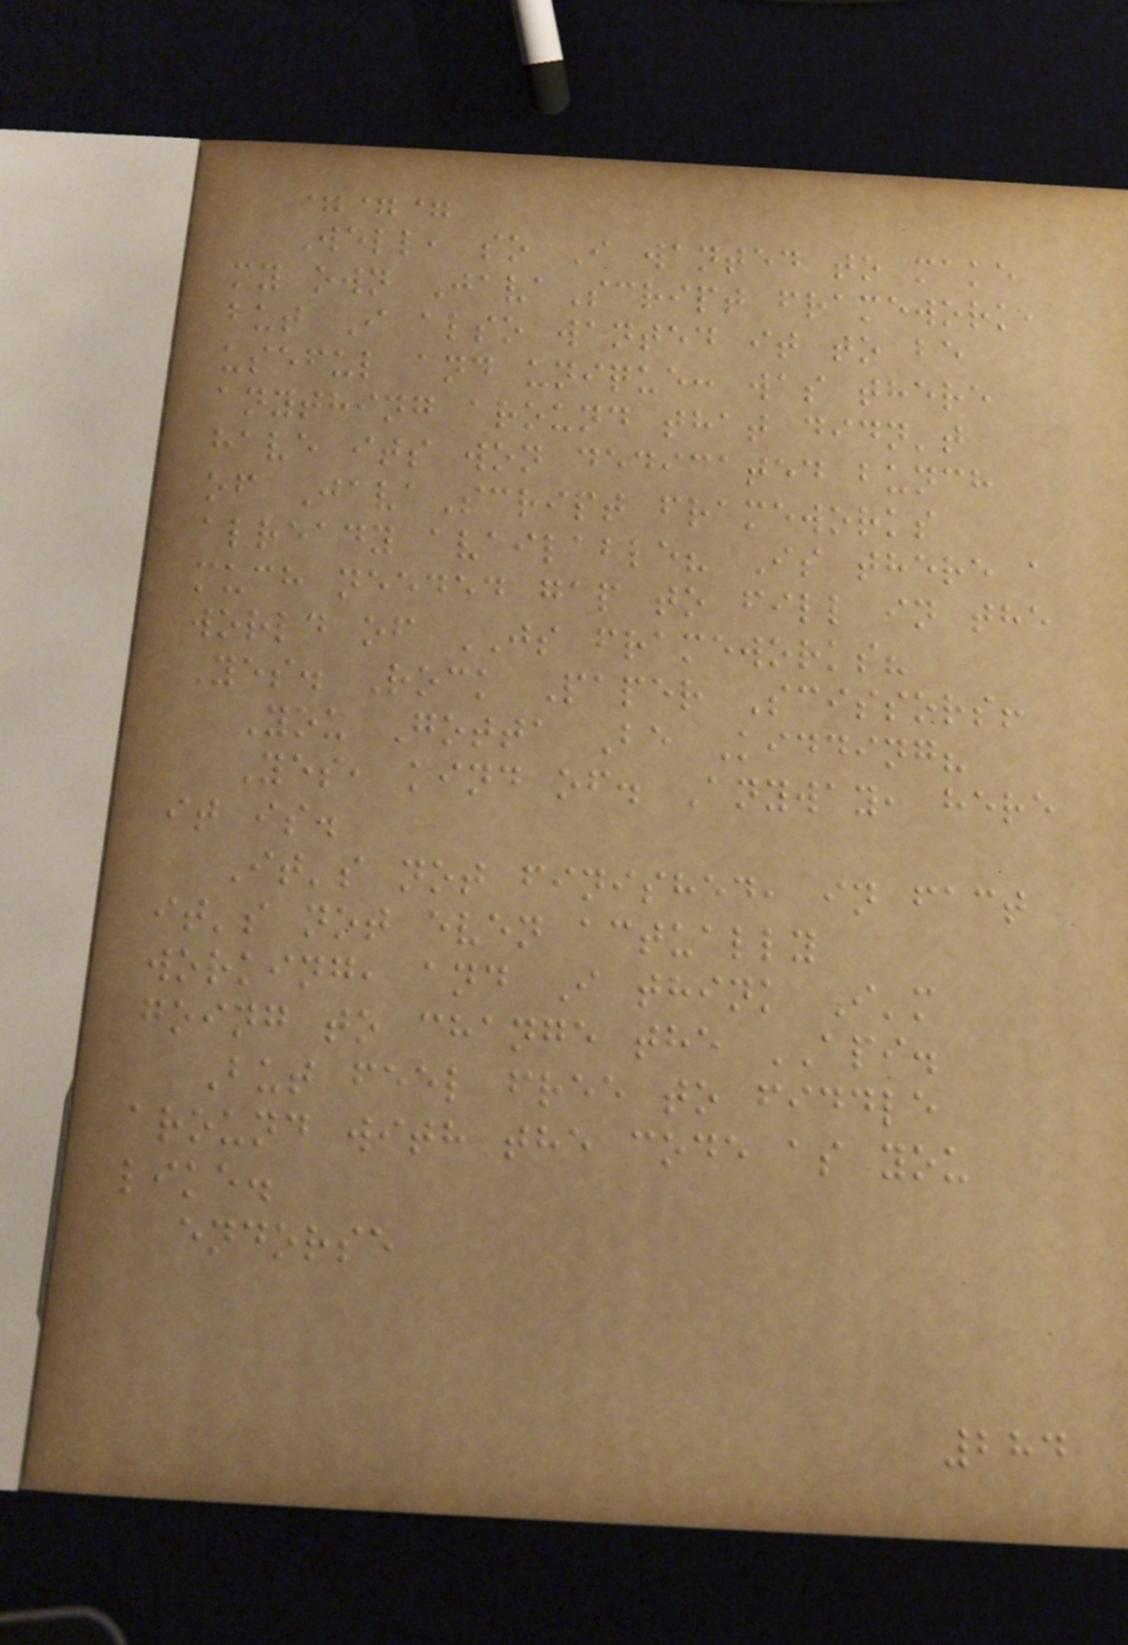===
Well, so I wanted to make
my own JavaScript framework,
but I also wanted it to be
useful and unique: was there
anything around that didn't
have its won dedicated bunch
of JavaScript frameworks
already available? Is there a
much needed gap to fill in the
world of JS frameworks?
Yes. Rock Paper Scissors!
You Gotta Be Kidding?
Yes, kind of. Anyway, here
it is.
It's not finished, in fact
it's not even actually
working, and I think I'm
going to change the API.
But feel free to fiddle
around with the code as you
like.
endorse
284
